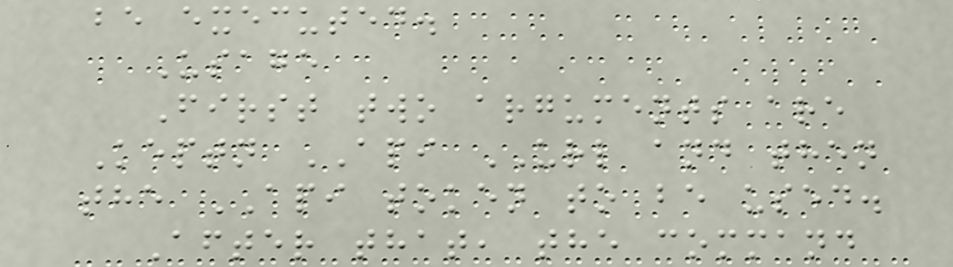be executed.
Usage
First two arguments are
Keptn API URL and then
the API token to be used.
After that, the command
